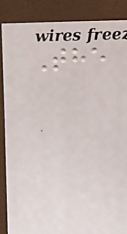The
